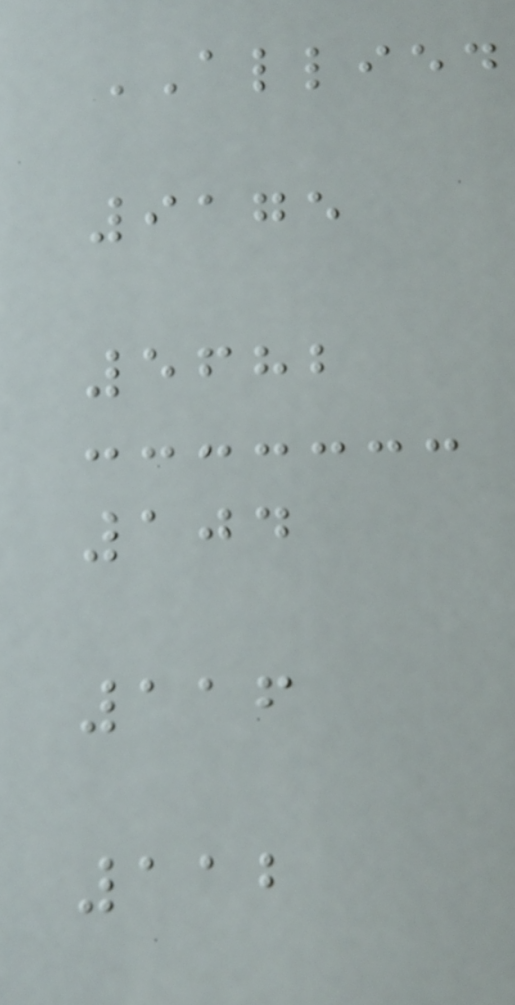ALLIED
9175
5682
104
116
112
